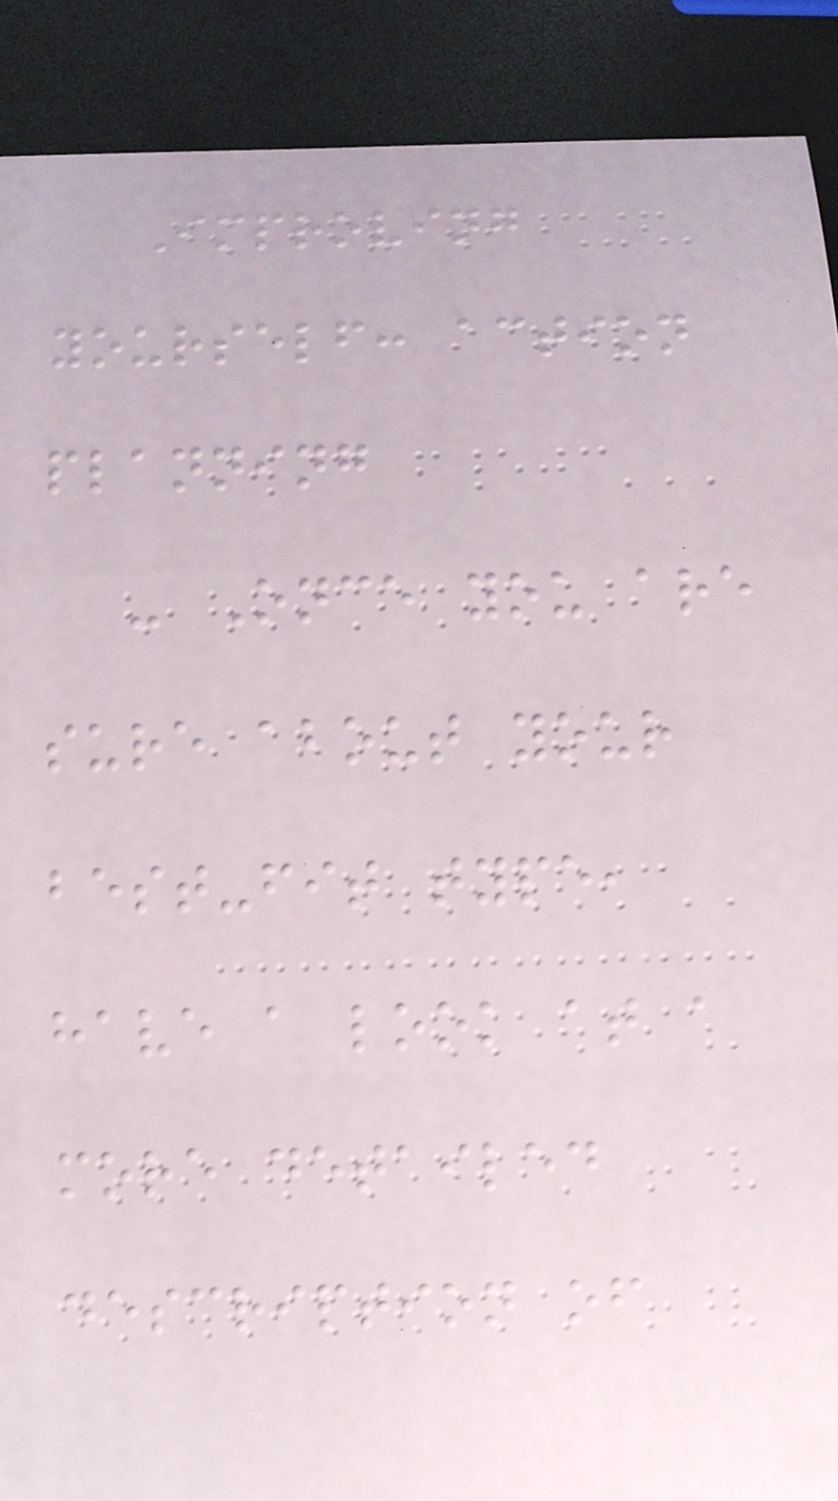Improving
yourself: action
planning
- Once you are
sure about your
best-fit type,
have a look at a
more detailed
description of
